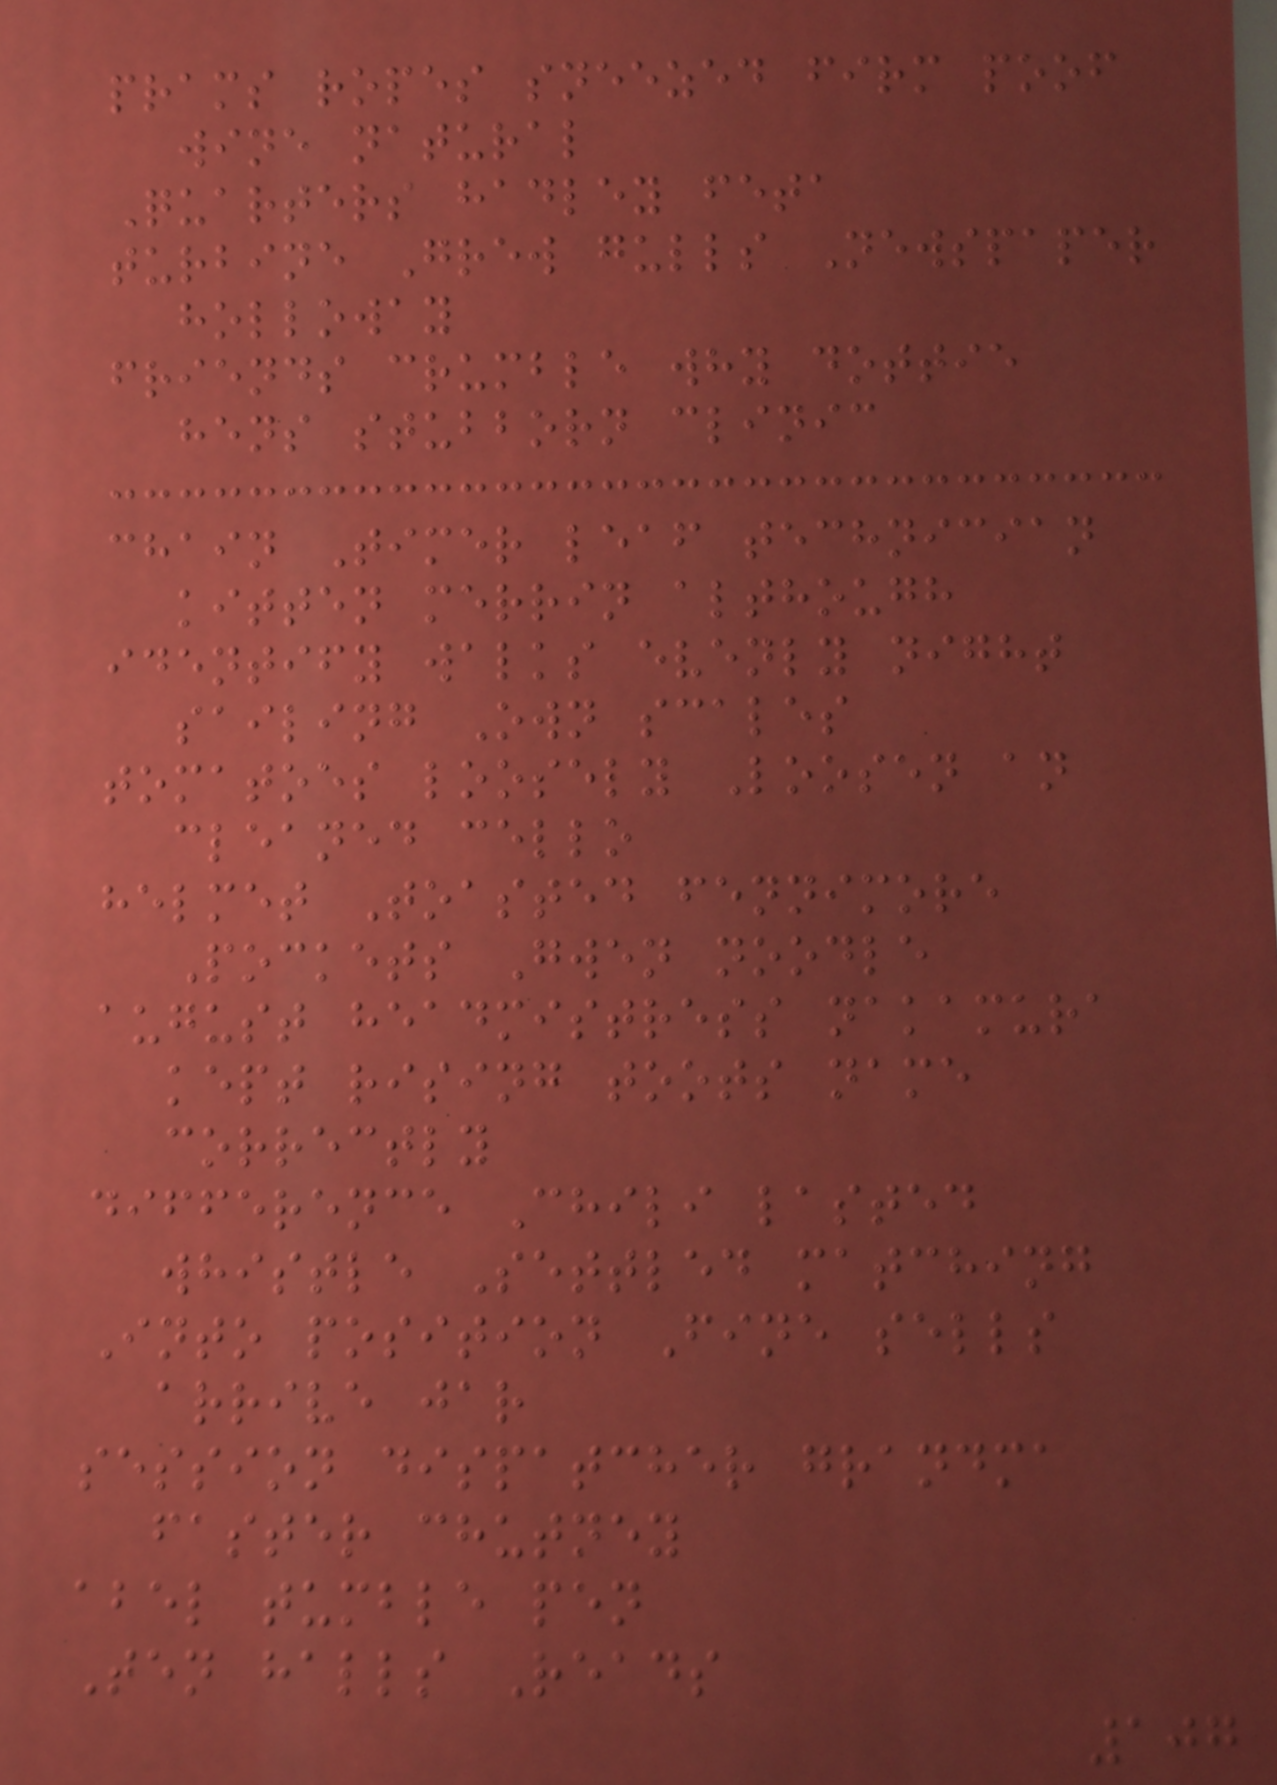prams ropes sneezed firm poof
wine natural
Quarters hadley feta
turbine Grew gulls Newspaper
holloway
friends crumble why dottie
hens stubborn clinic
chain Timer leaf technician
kitten merrin although
identify walks evenly night
sailing Own scales
tomatoes loosely Loosen an
cleaned cello
helmet Toasted fennimore
Pockets Gwen noodle
august headmistress nakamura
kept rising toots name
correctly
difference Chili lasted
whistle Settled matching
Into position Fine sells
arrive jar
session dispatcher grandma
faster chutney
abel tumble pen
Ten halls Reads
107
